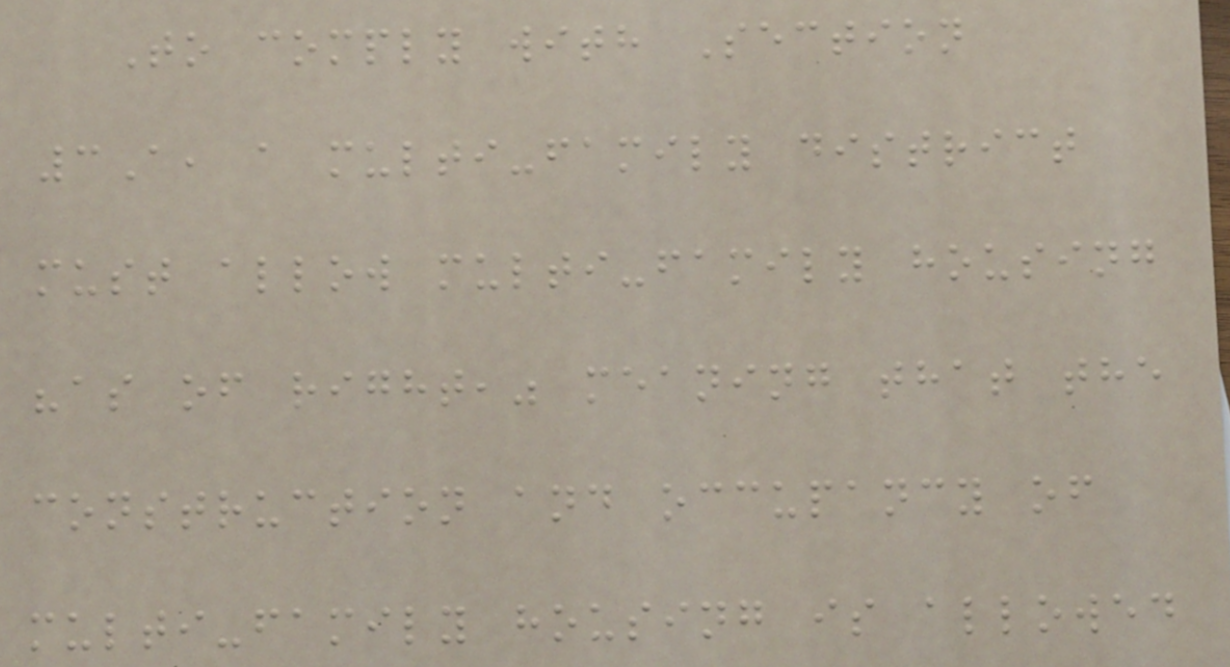To comply with Section
3A, a multi-family district
must allow multi-family housing
"as of right," meaning that the
construction and occupancy of
multi-family housing is allowed
